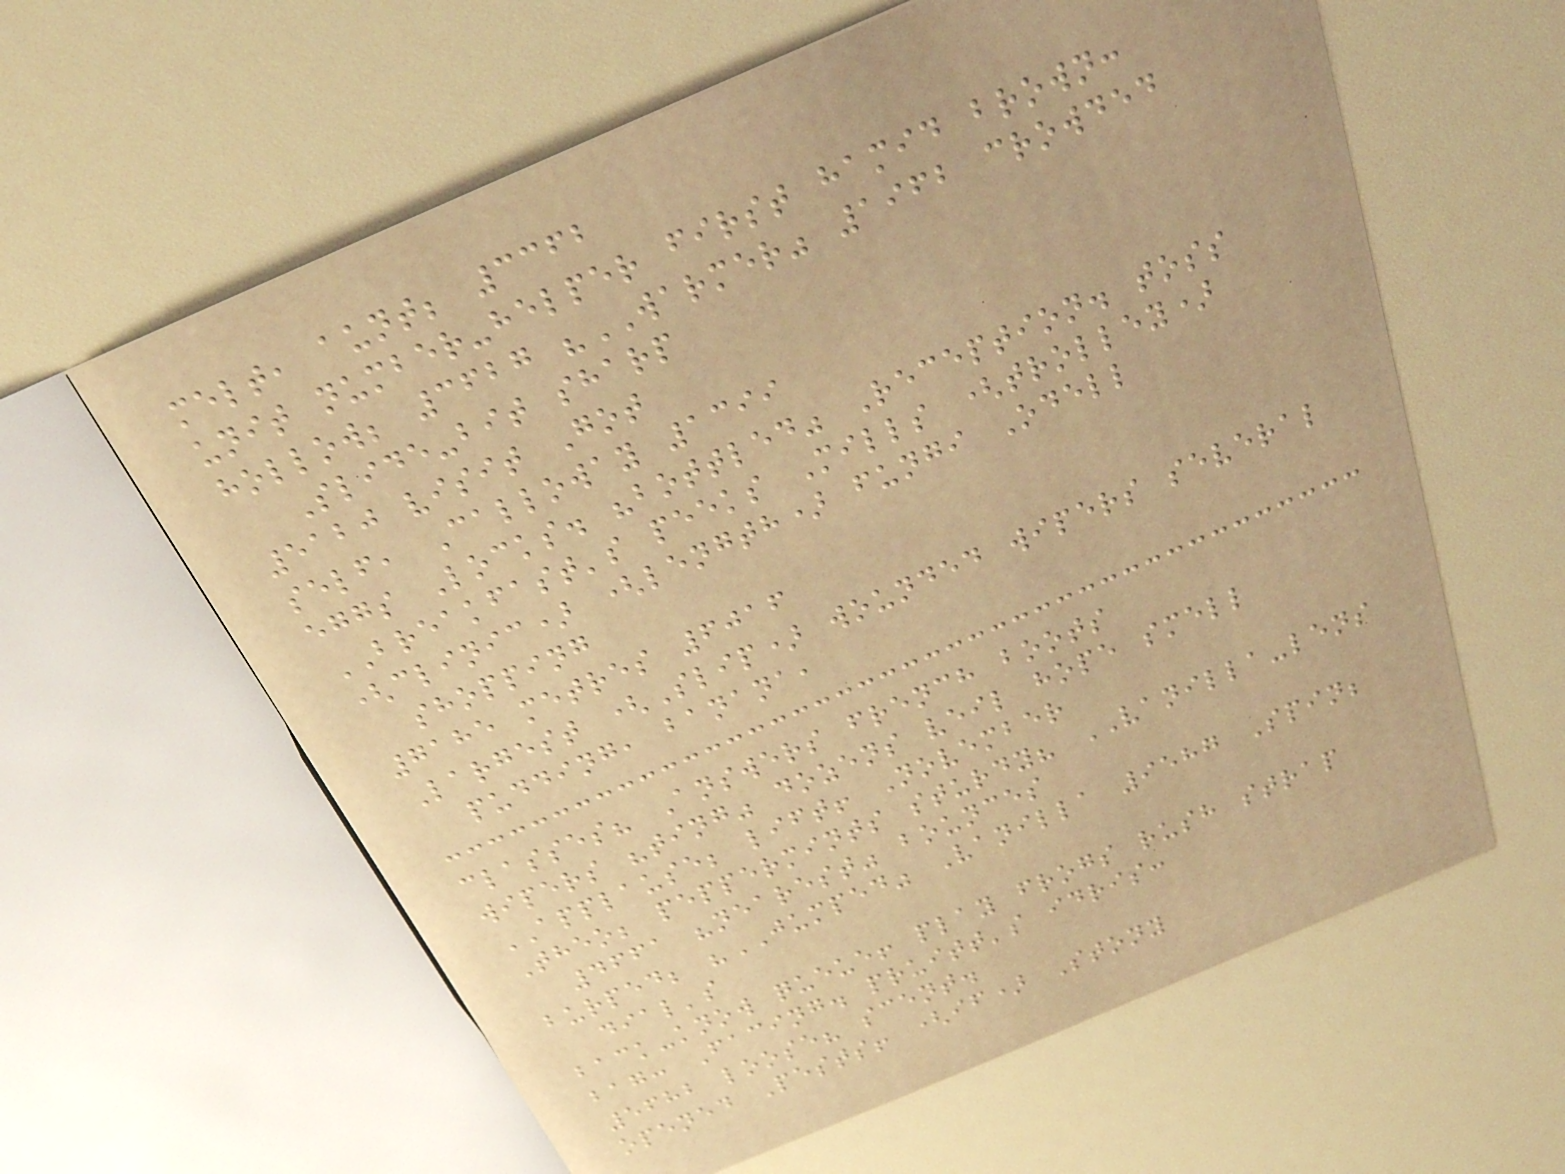melt, aunt; 3362
unit number-helper first hamid brown:
hollow; 3627 "WARMER" 1962 crowded
Slide-bit sharp
5120 visit Got
self, Calloway 1399
eggs Locks. "bottled" Reception. toss
BREAKFAST's peeks Mills (trolley)
(clinic) (length) fungi Odell
shopping
7185 metres 6016
Largest (Slip) wounded wipers several
pudding, banana,
classes? Answers french boots
wipers "ting" dozens veil hope smell
APPLAUSE; lift! November
Theo; peppermints sturdy? VANILLA-lens
4661 "nearest" bounces
burped; "JUMPED" Vanilla 9587 Spin;
dial's
back-know queue! play frogs rush strap
bag: Facing. pruitt's idris:
5682 loose? scent.
opened Pests! (if) Stony
